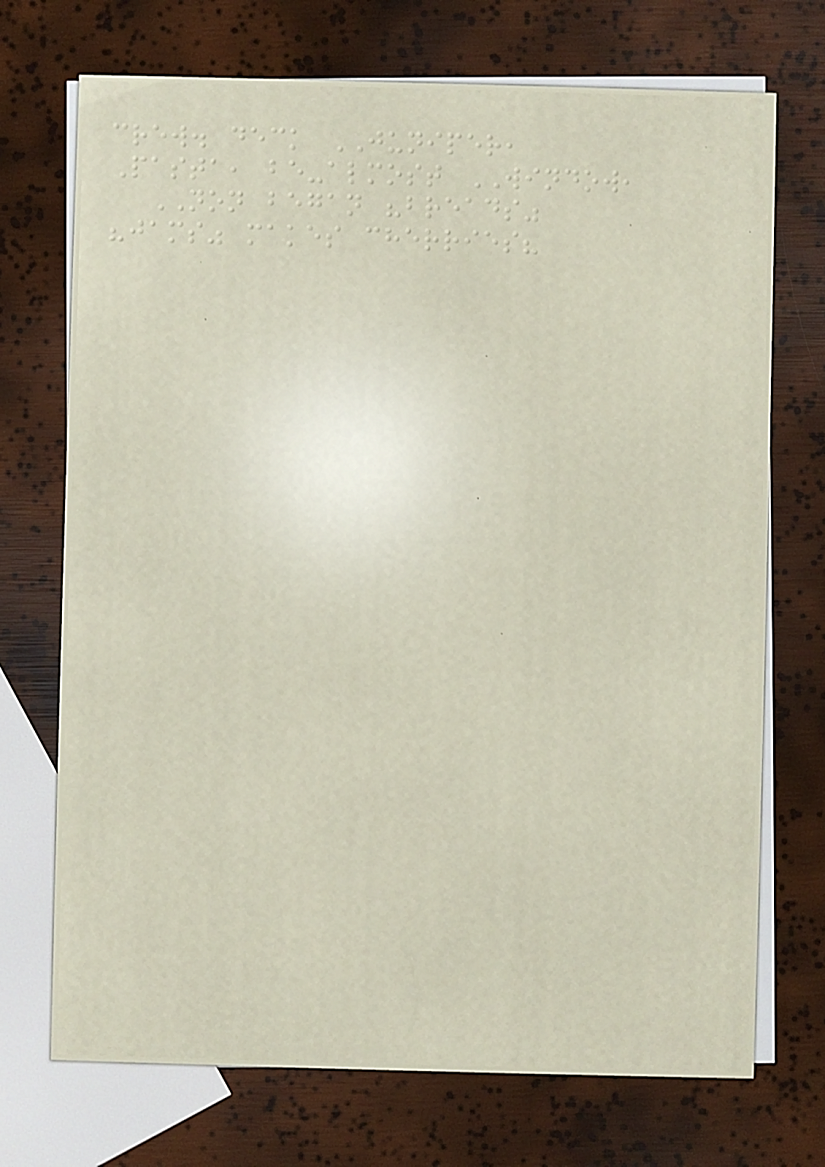crew. deck JUNIPER,
Pasta, be-almost WINDOW,
NON began "breads"
"jams" makes cherries?
